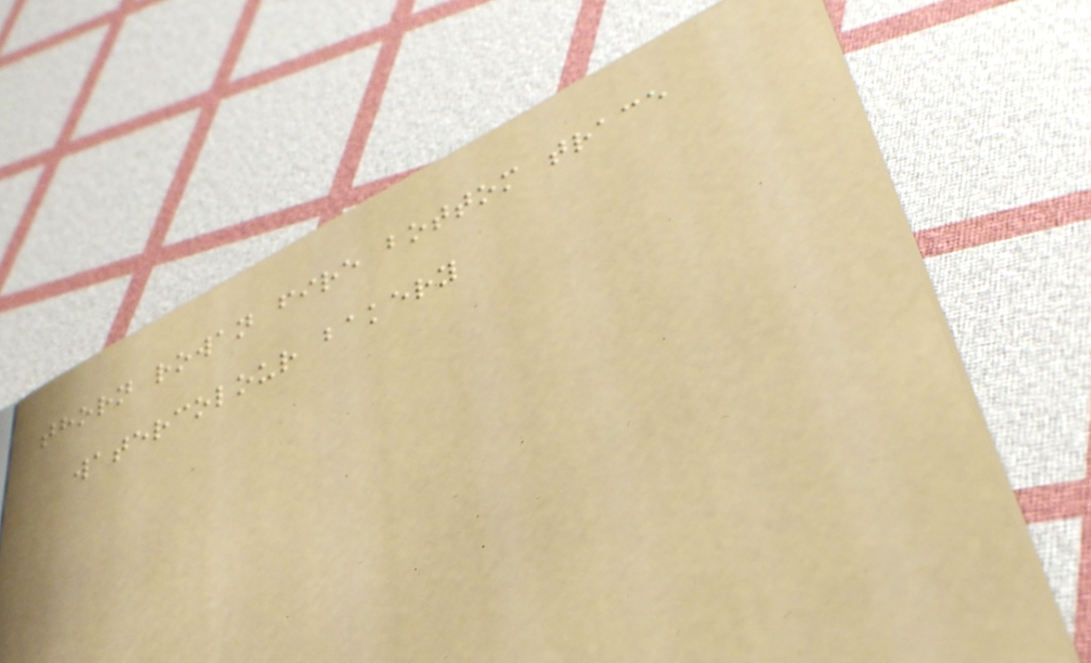thorn rowan fire bottom trace
watercolour bakery
